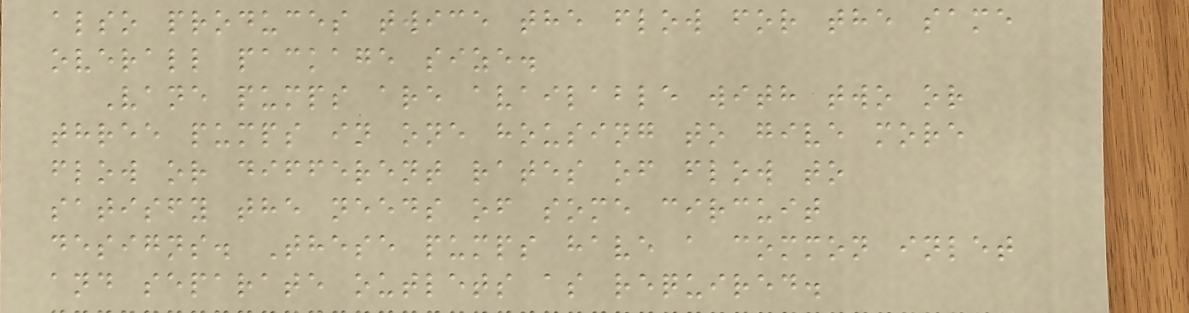also produces twice the flow for the same
overall package size.
Vane pumps are available with two or
three pumps in one housing to give more
flow or different rates of flow to
satisfy the needs of some circuit
designs. These pumps have a common inlet
and separate outlets as required.
